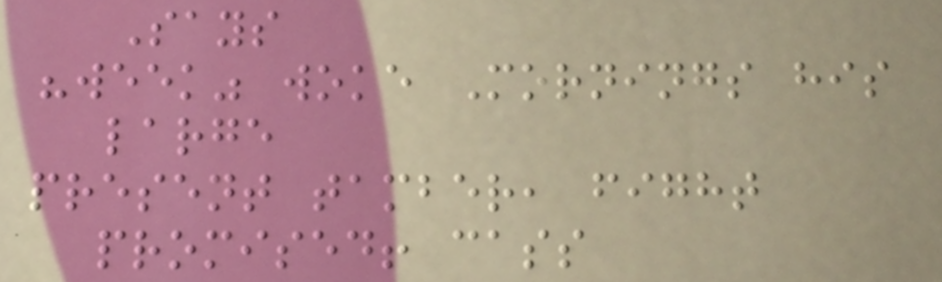Says
"week" woke Mornings his
large
present tamber, fight
promised! cass
